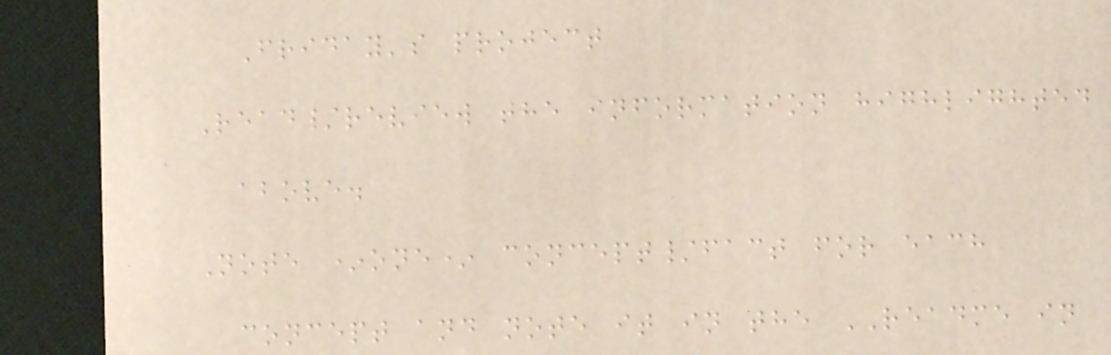Friday's project
Read/review the information highlighted
above.
Note *one* concept/fact for each
concept and note it in the README in
